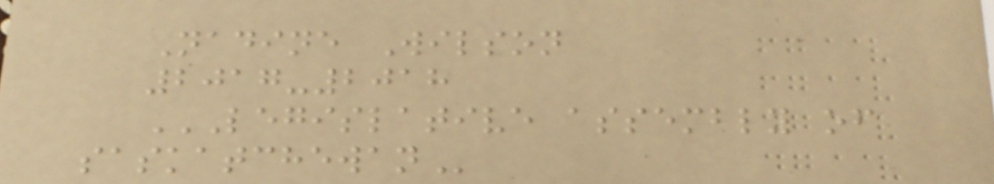Nadine Wilson
2017-2018
LEGISLATIVE ASSEMBLY OF
SASKATCHEWAN
